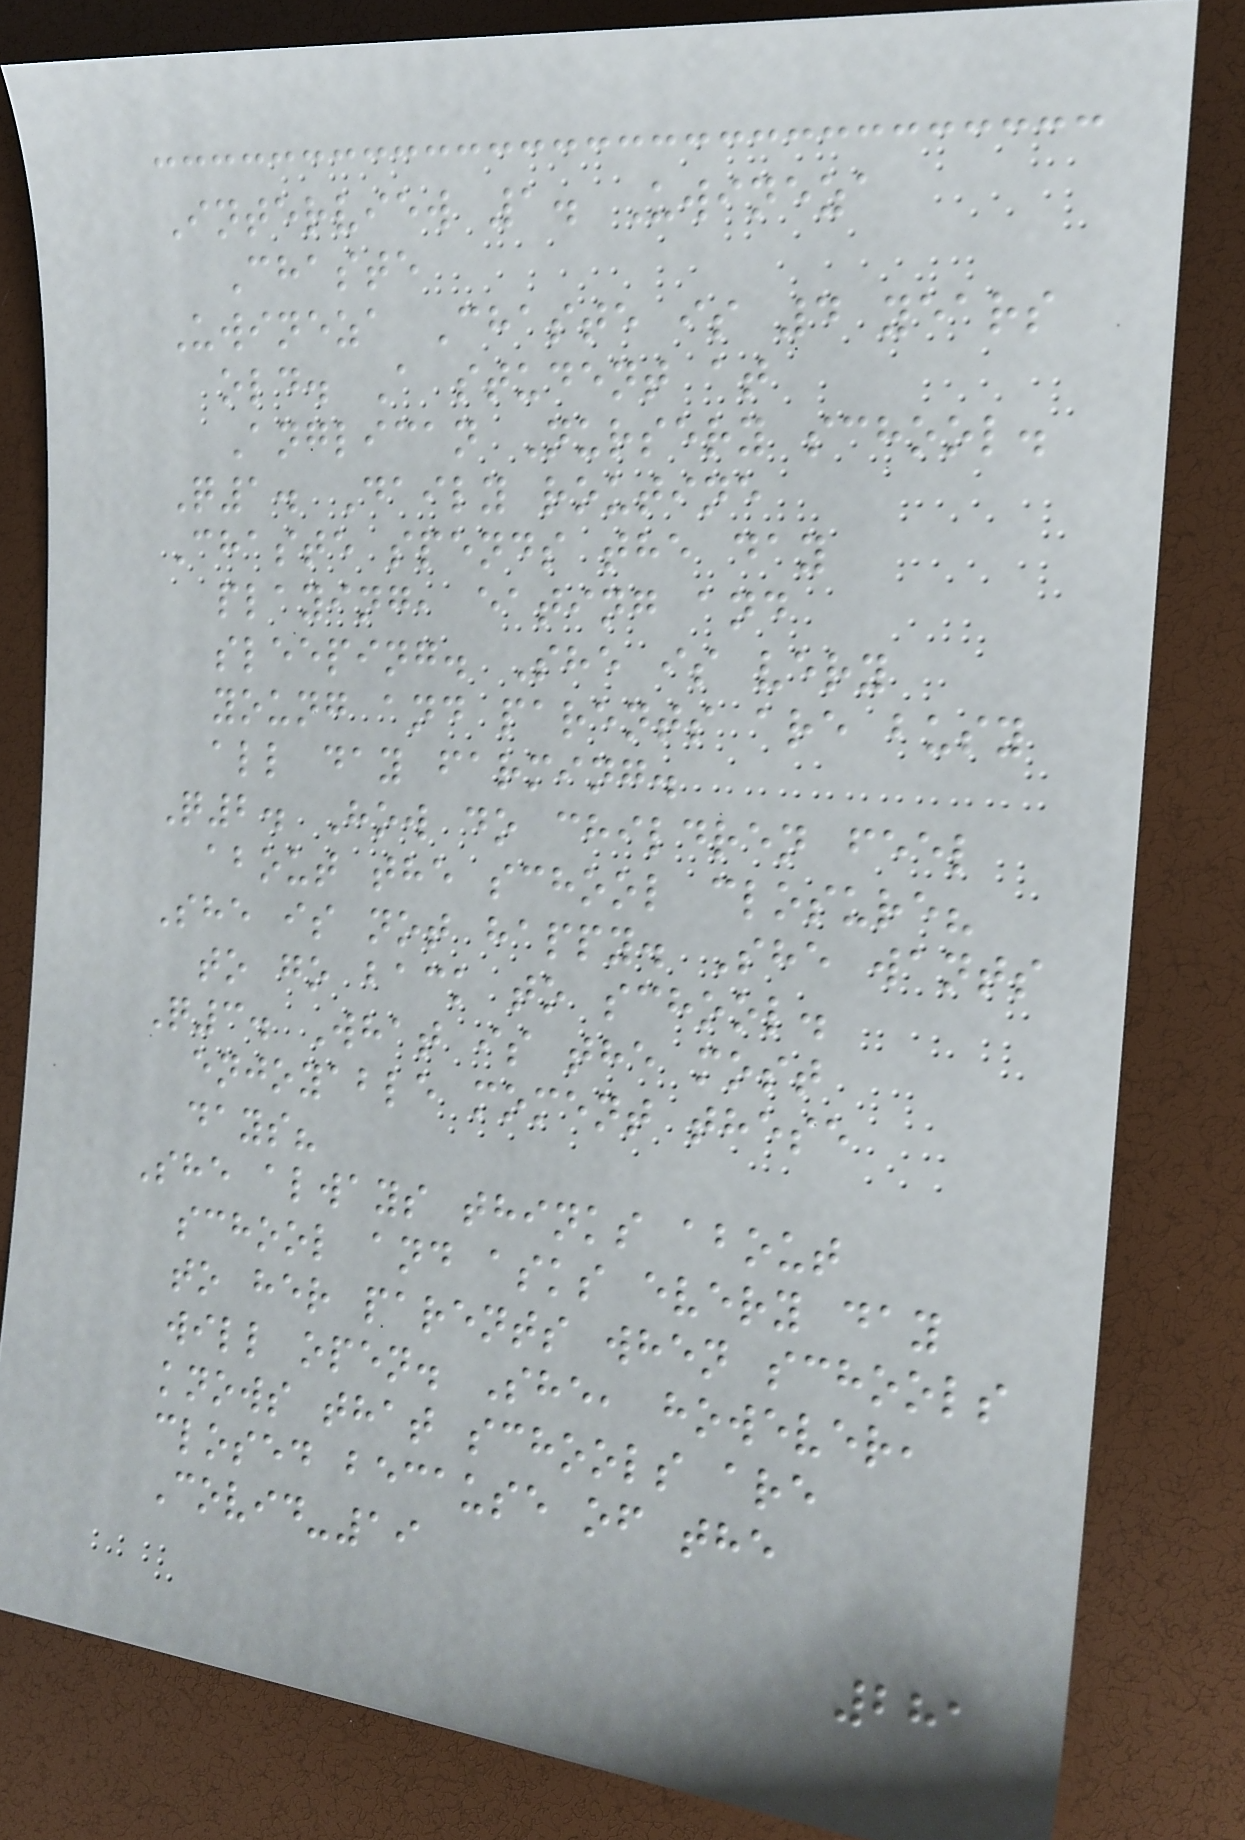Interview 1. Uwineza
Chaste
Uwineza Chaste is 4 years
old. A student at
Anglican Nursery school.
Q1. Daily routine
Chaste spends the day
playing, eating and
sleeping. She is very
young and parents are busy
all day farming.
Q2. How do children feel
about the school closure?
She is not happy. She wants
to go back to school.
Q3. What is the most
enjoyable moment these
days?
She always thinks about
school and asks every day
to her parents when schools
will open. She, however,
knows that schools are
closed because of the
Covid-19
281
